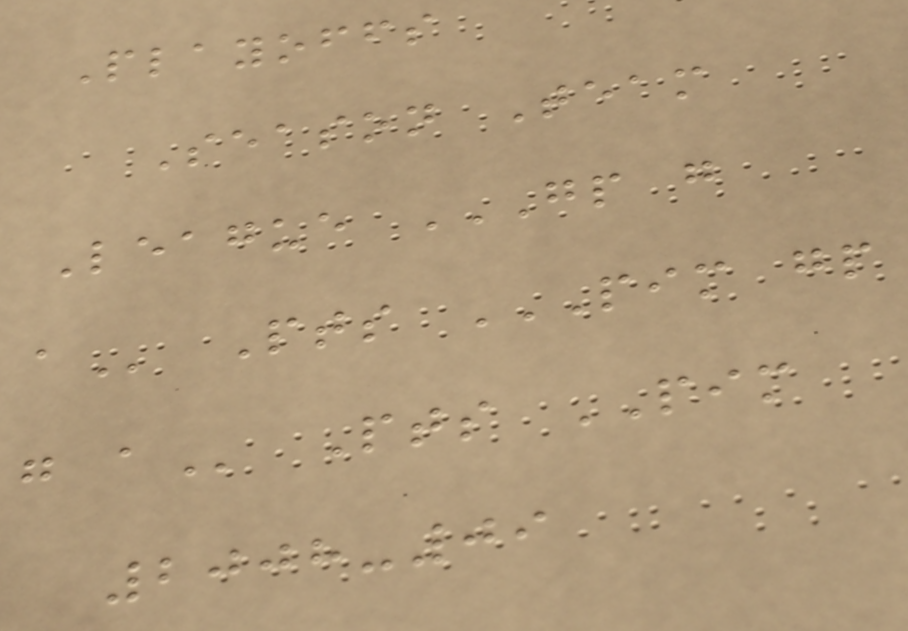Playoffs
Season Team
League GP G
A Pts PIM GP
G A Pts PIM
2008-09
